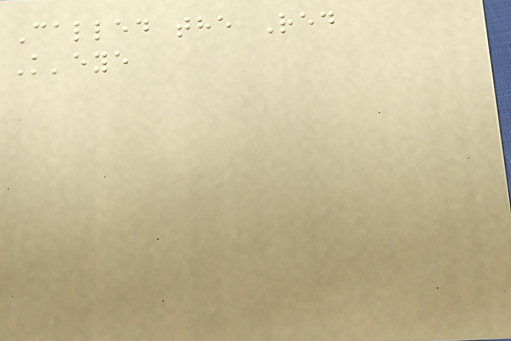Called the Red
K'eye
